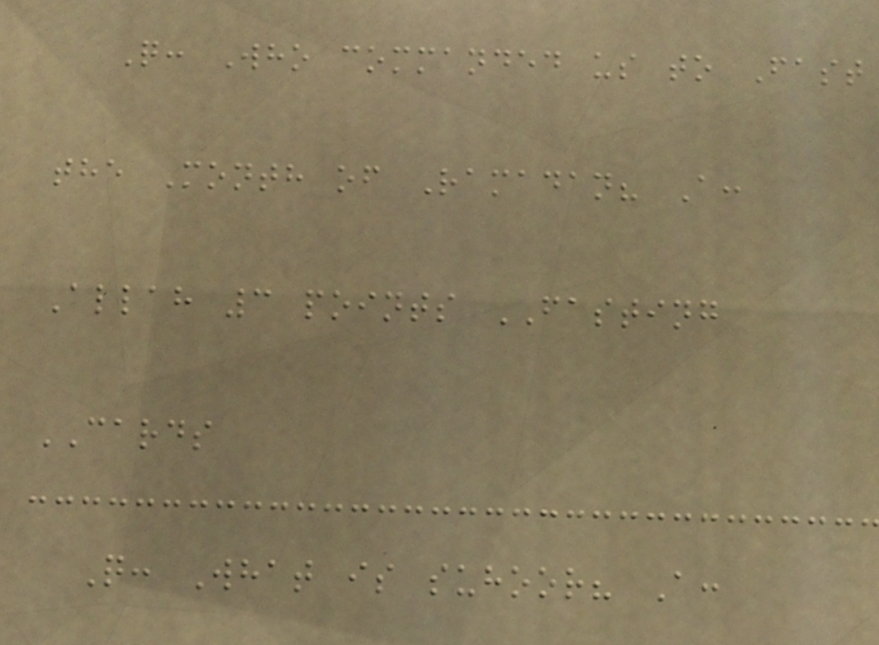Q: Who commanded us to Fast
the Month of Ramadan? A:
Allah 3 points FASTING
CARDS
Q: What is suhoor? A:
